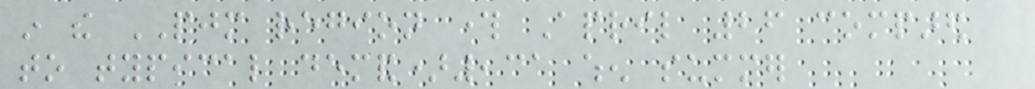in the PJM region through April 26 compared
to typical demand),31 when summer
